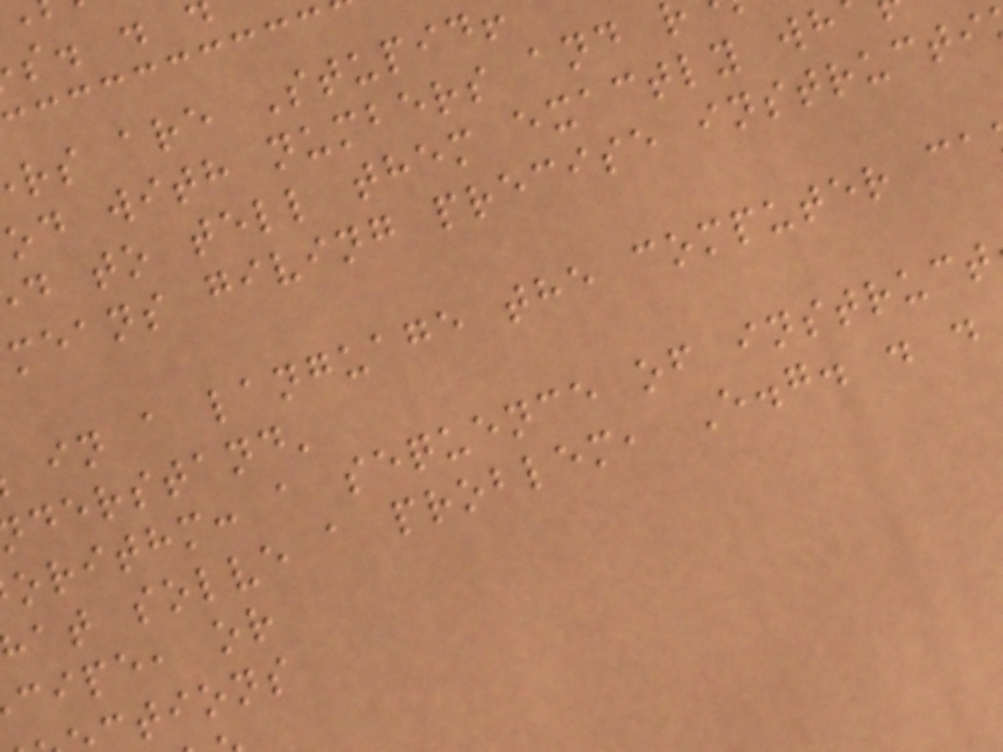s. .
rs are Stupid!
od with numbers and
d to tell them exactly wh
means giving precise instructi
in a language the computer ca
derstand'
orithm: a sequence of instruct
at solve a problem, E.g. . .
cipe, or
ctions
